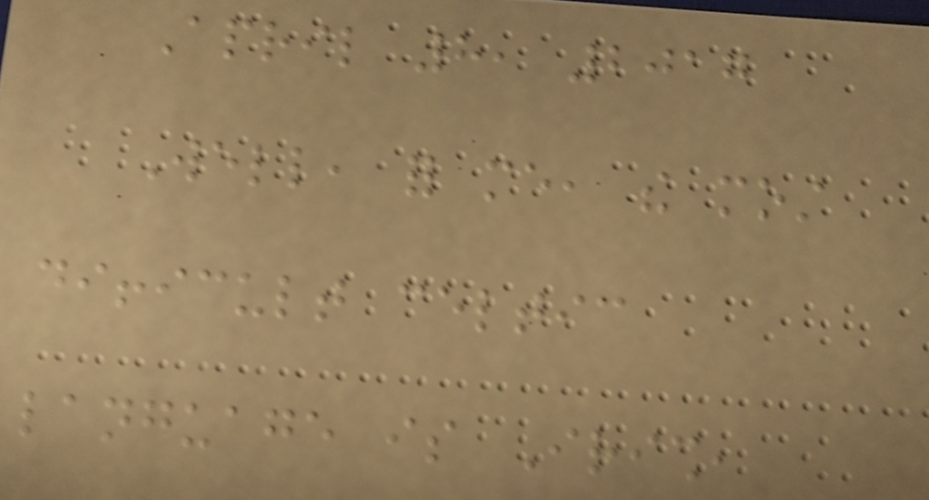April 8, 2017
Well, for me, the most
difficult celtic
language is Irish,
